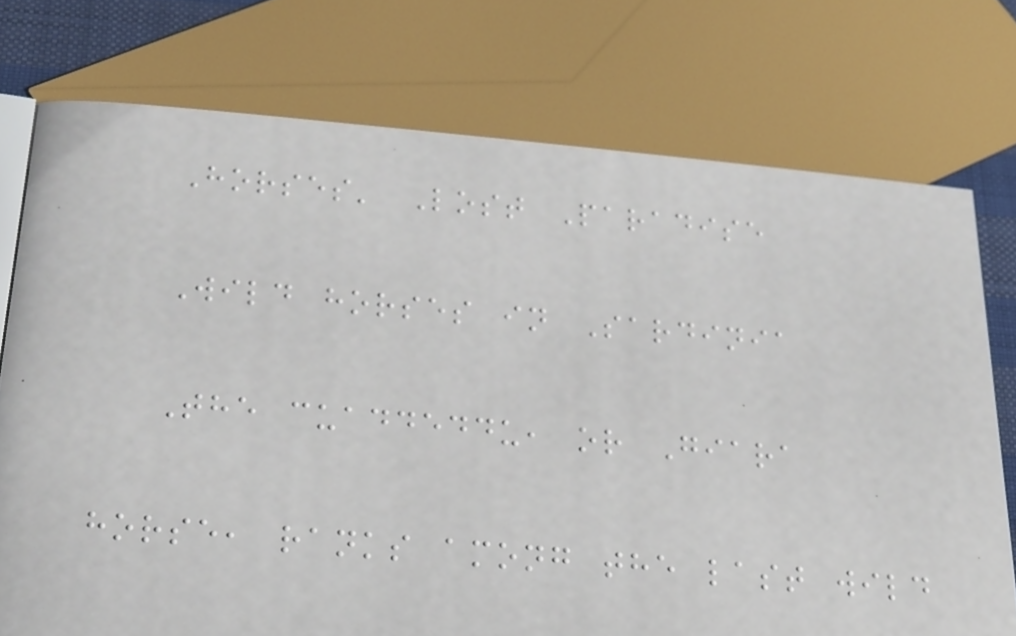Horses' Lost Paradise
Wild horses in Sardinia
The cuaddeddu, or Giara
horse, ranks among the last wild
